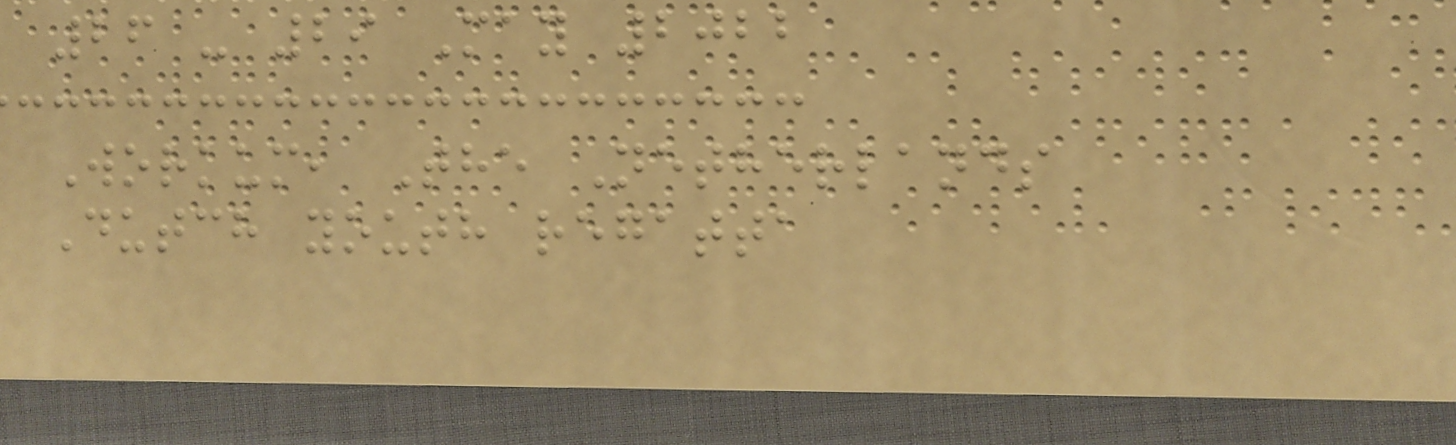26 - 29 May 2022
Workum, The Netherlands
Dutch youth regatta
